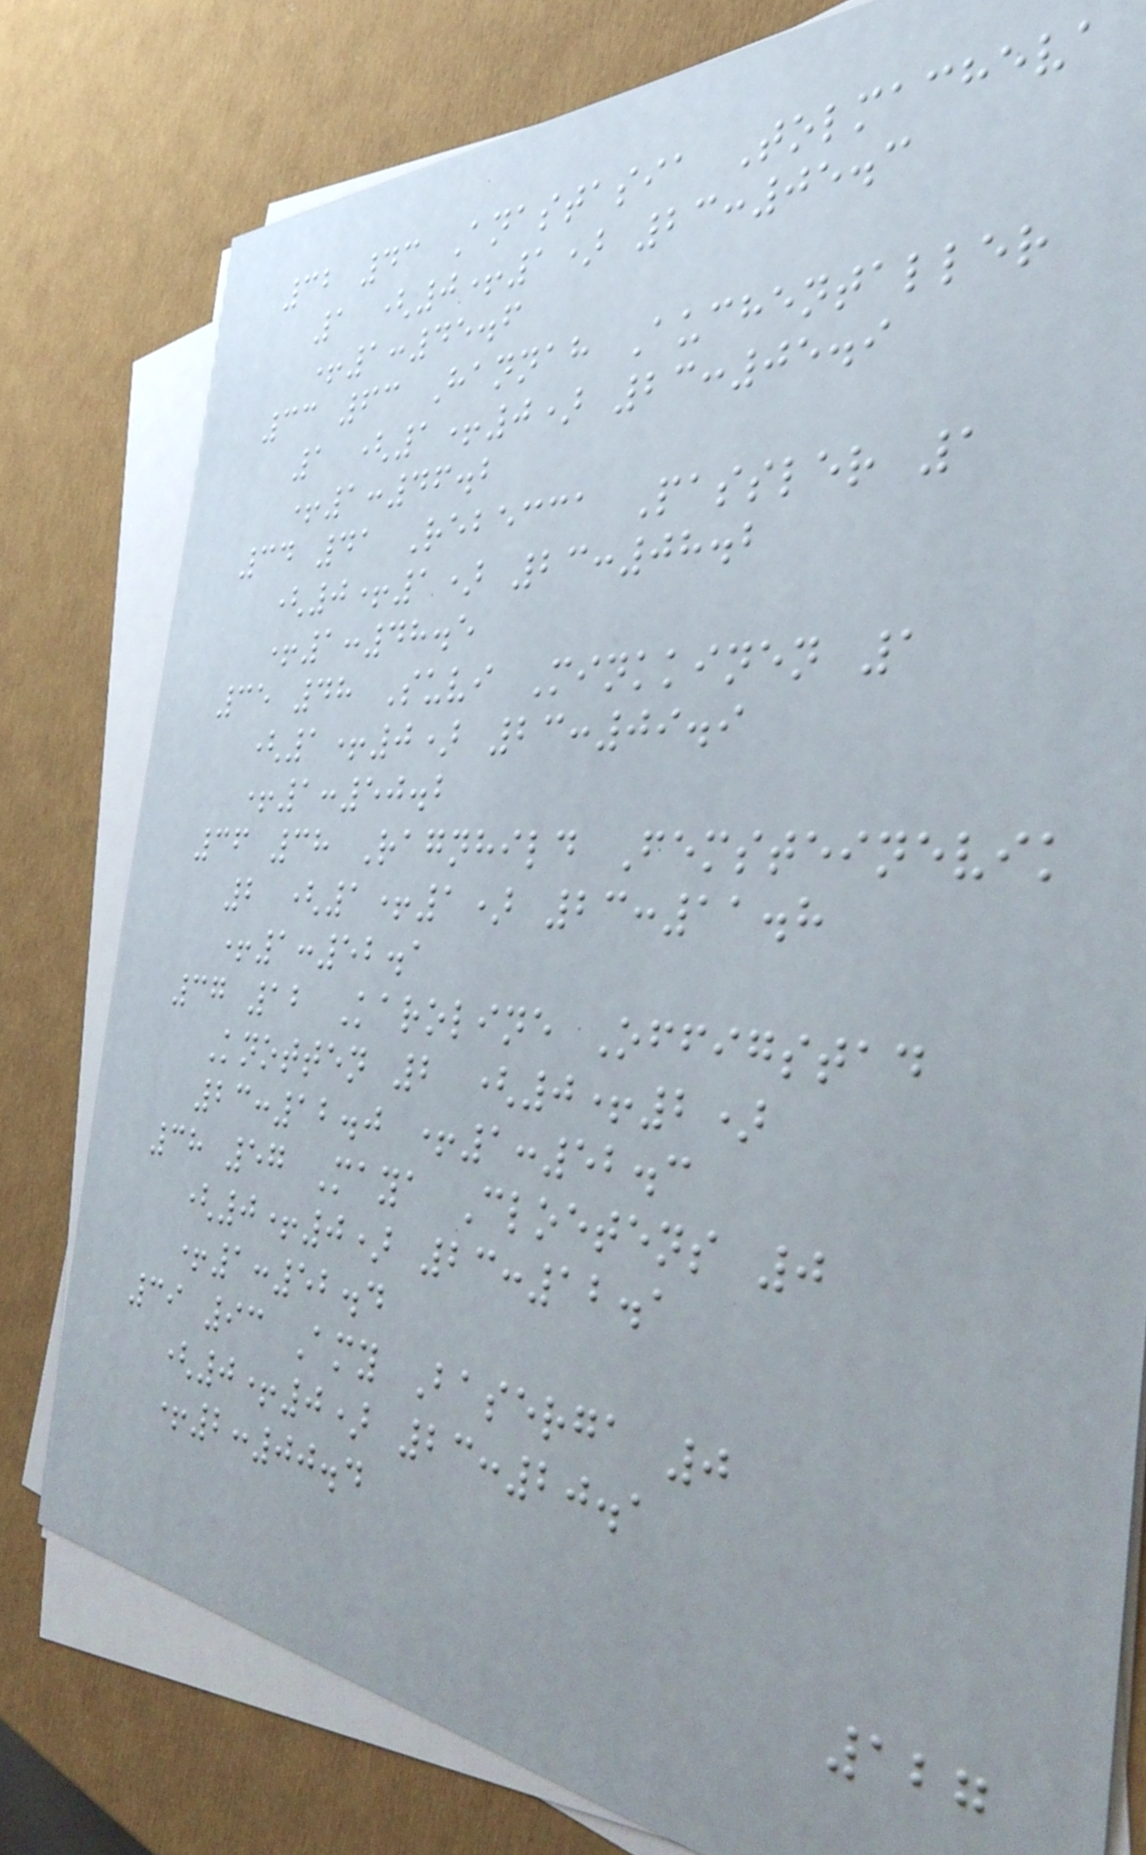32 43 Anastasia Tolmacheva
1 (0+1) 23:05.3
+1:45.6
33 63 Hannah Auchentaller
1 (1+0) 23:05.9
+1:46.2
34 41 Rebecca Passler 1
(0+1) 23:08.2
+1:48.5
35 48 Suvi Minkkinen 1
(1+0) 23:09.9
+1:50.2
36 38 Ragnhild Femsteinevik
2 (1+1) 23:11.8
+1:52.1
37 12 Karoline Offigstad
Knotten 2 (0+2)
23:12.0 +1:52.3
38 57 Maya Cloetens 0
(0+0) 23:12.1
+1:52.4
39 93 Amy Baserga 0
(0+0) 23:20.1
+2:00.4
127
